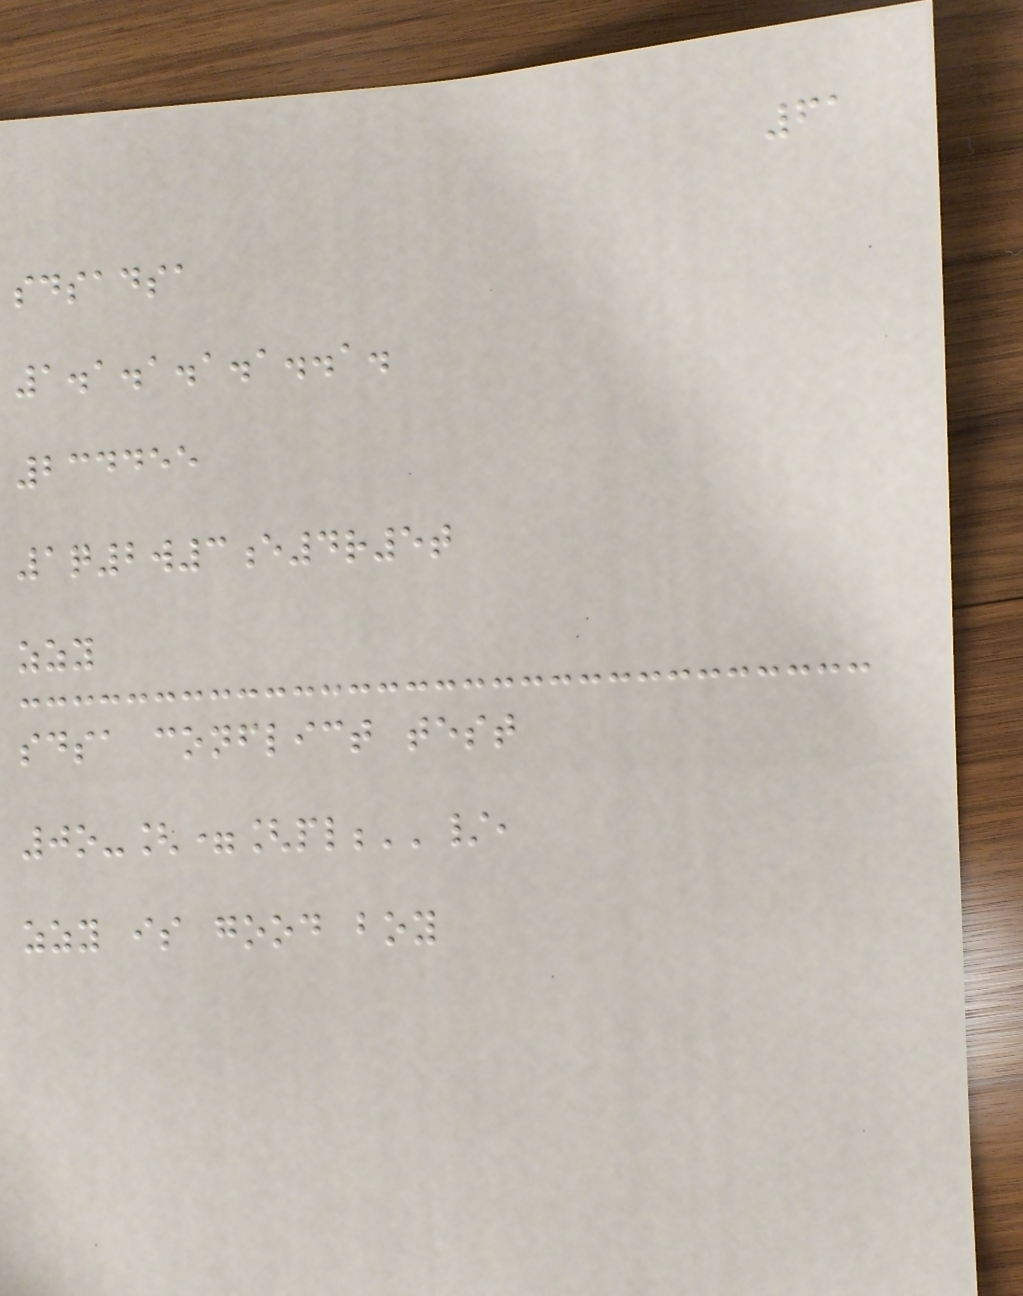61
sdsadsa
1.1.1.1.1..1.
234455
1q2w3e4r5t
zzy
sdsa conflict test
0o-[=[pl;''/,
zzy is good boy
